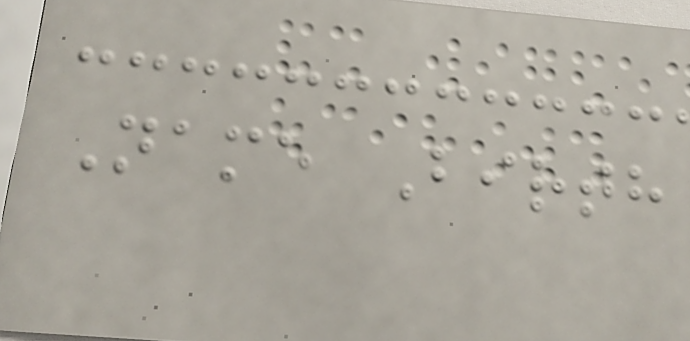Name Birth
